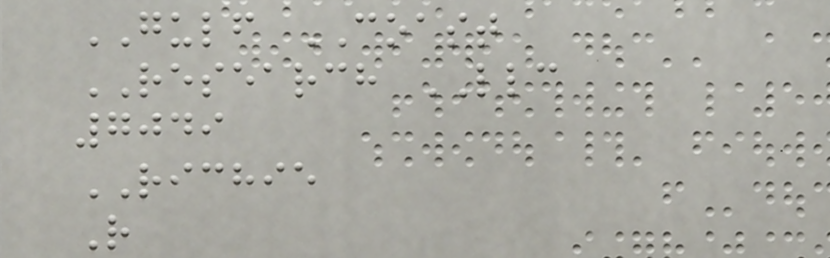GULF COAST
RESEARCH LLC
7049
RICHIE
R
